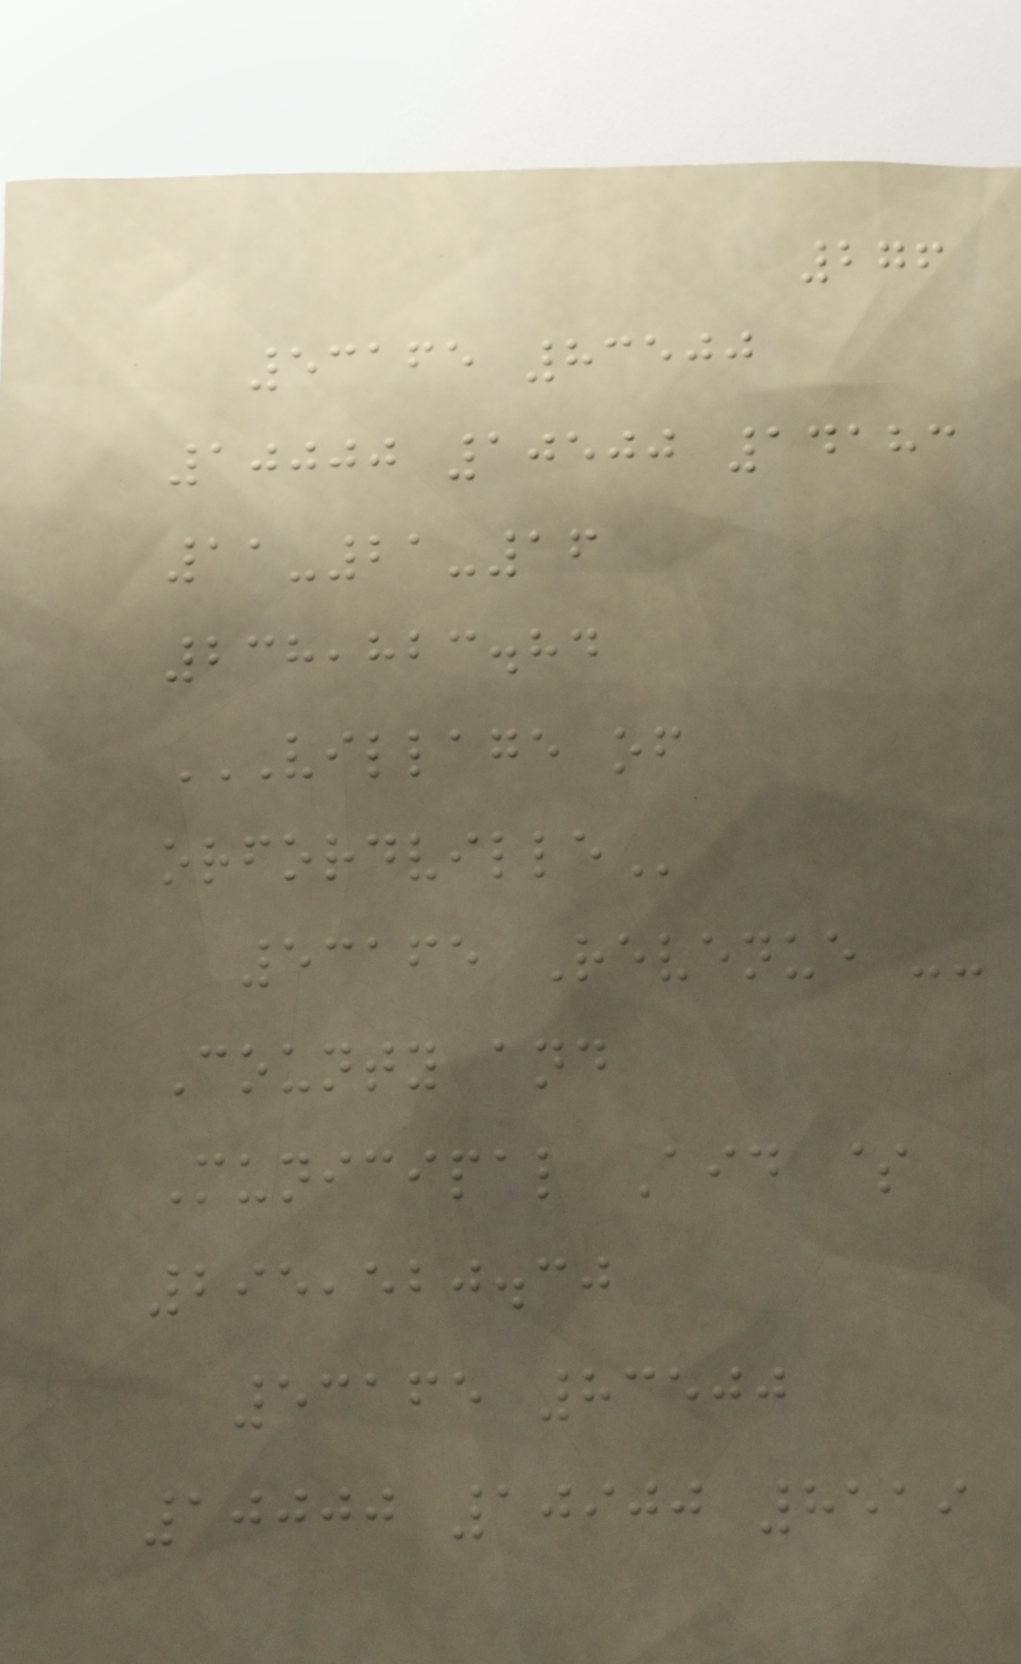276
53165 83500
10000 10500 14183
11-21-16
238,823.84
VILLAGE OF
ORFORDVILLE
53165 Revenue --
County and
Municipal Aid $
295,520.30
53165 83500
10000 10900 8519
